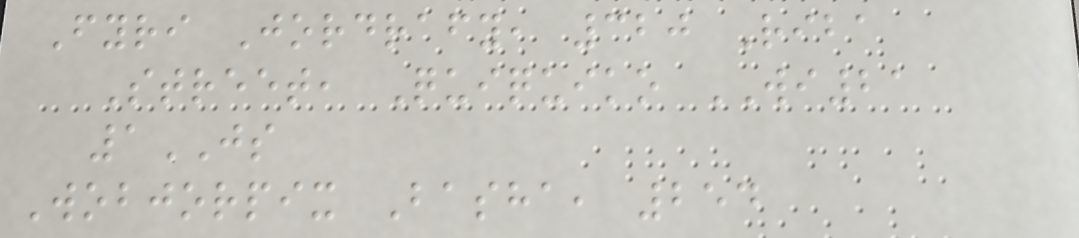Fyri Jordrafy, 320 Riba
Street, Quiquiko WI21
1JS
Wobjorpix Basha, 254
